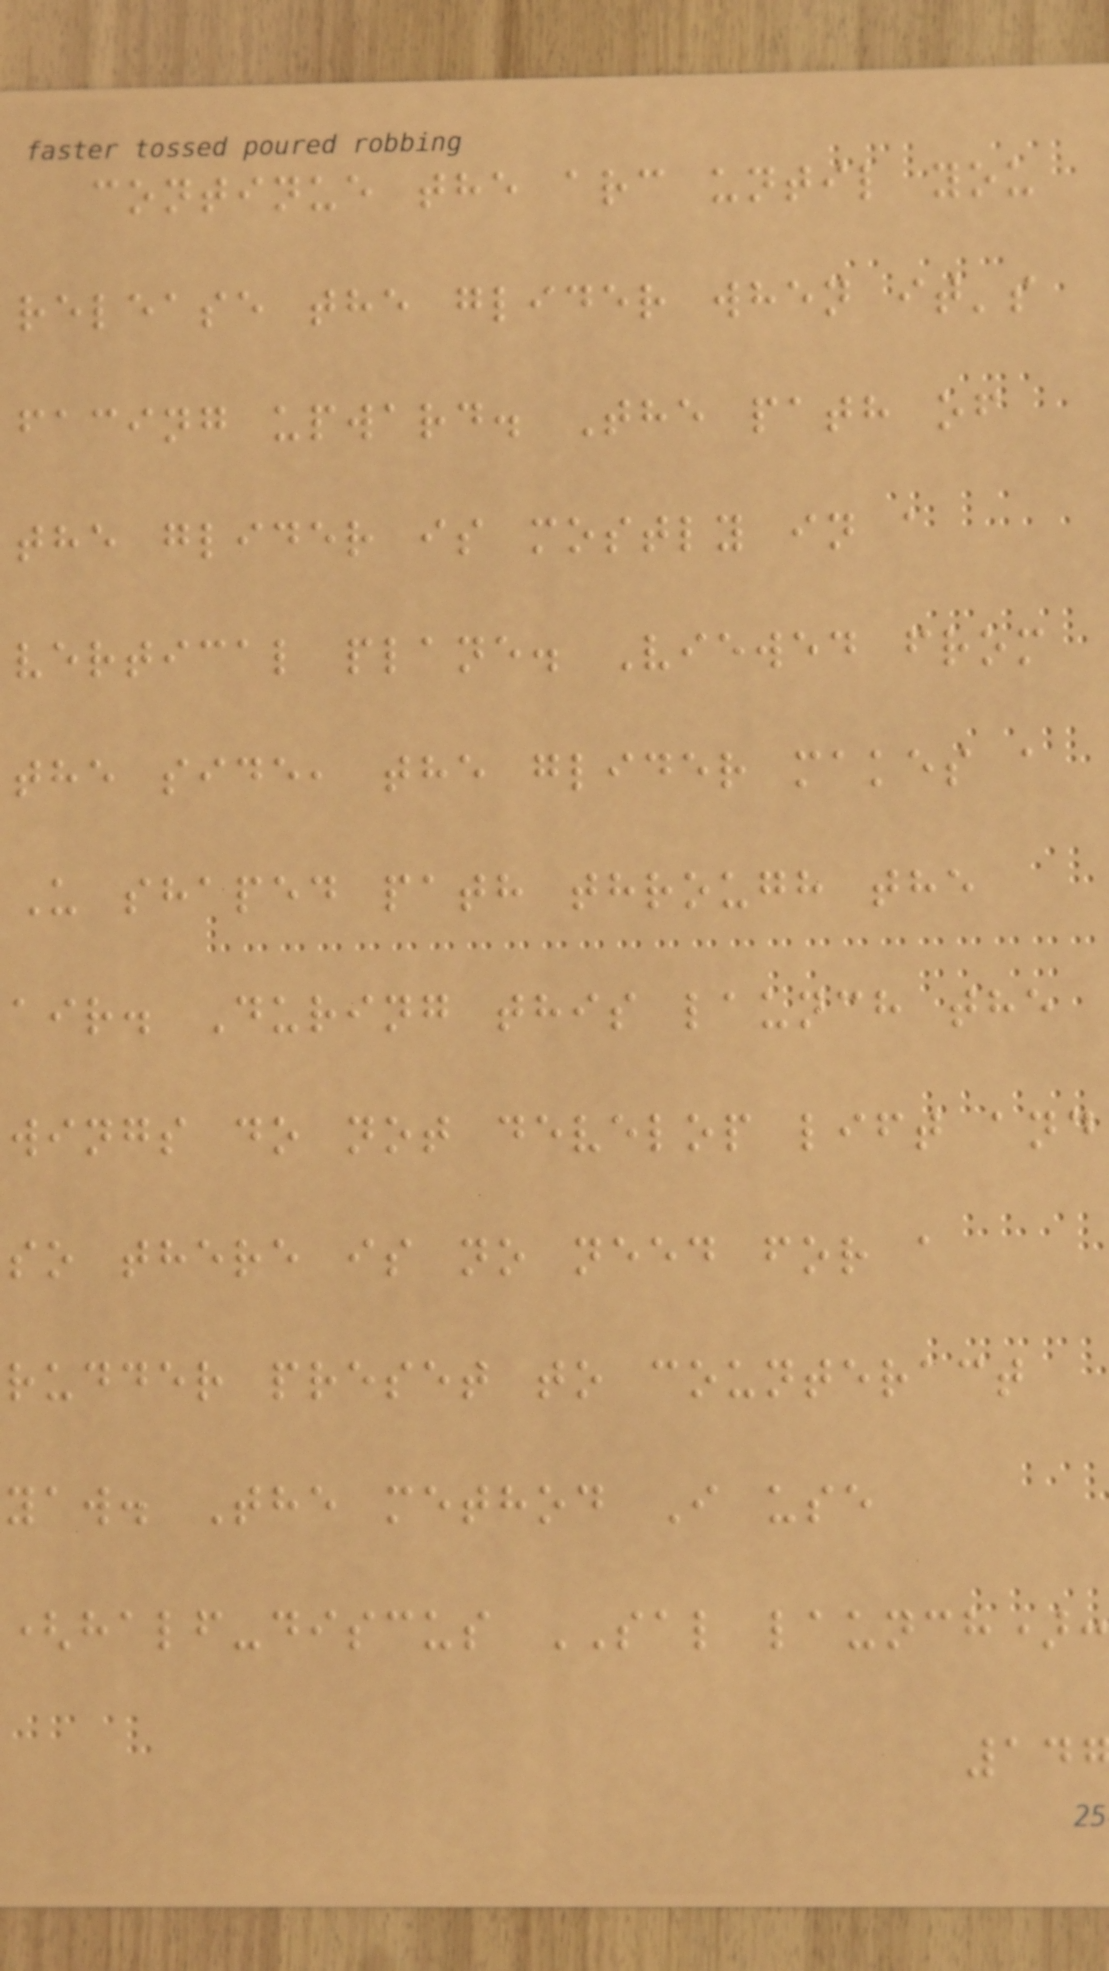continue the arc until you
release the glider when it's
facing upward. The path of
the glider is mostly in a
vertical plane. Viewed from
the side, the glider makes a
U shaped path through the
air. During this launch the
wings do not develop lift and
so there is no need for a
rudder preset to counteract
yaw. The method I use
(half-discus SAL launch):
